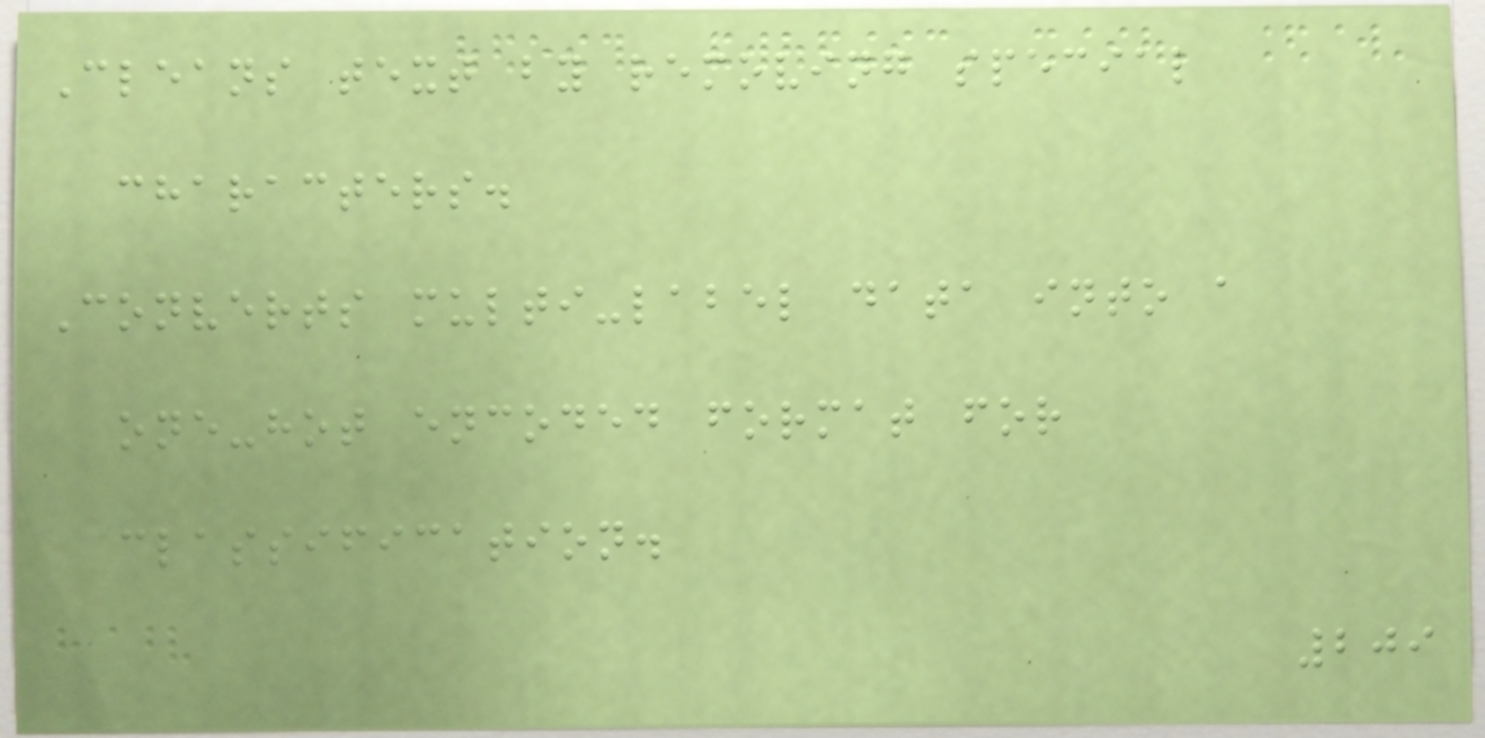Cleans text by removing special
characters.
Converts multi-label data into a
one-hot encoded format for
classification.
209
